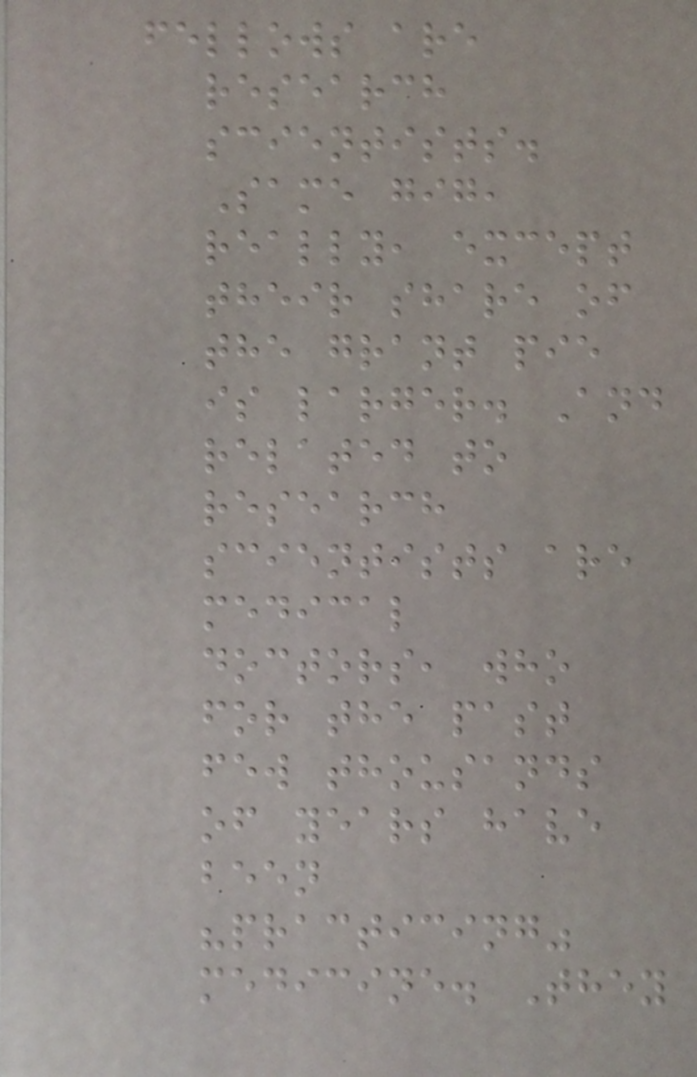fellows are
research
scientists.
Same gig,
really, except
their share of
the grant pie
is larger. And
related to
research
scientists are
medical
doctors, who
for the past
few thousands
of years have
been
"practicing"
medicine. They
